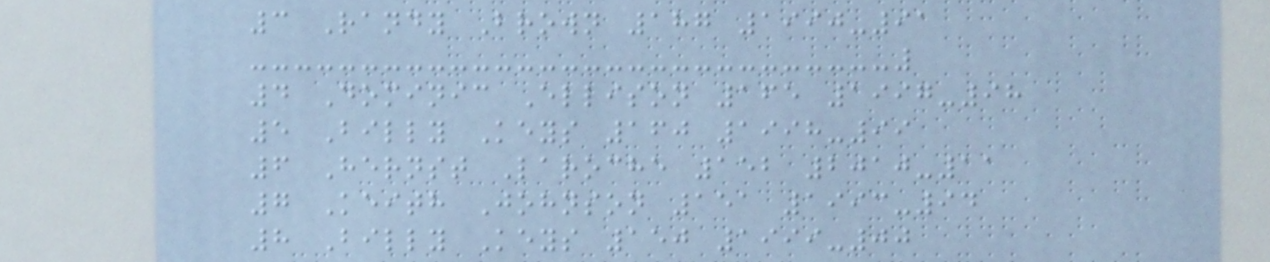3 Randy Brown 187 1990-91
4 Dominic Ellison 165 1997-98
5 Billy Keys 160 1998-99
6 Hernst Laroche 152 2010-11
7 Keith Johnson 151 1993-94
8 Billy Keys 150 1999-00
